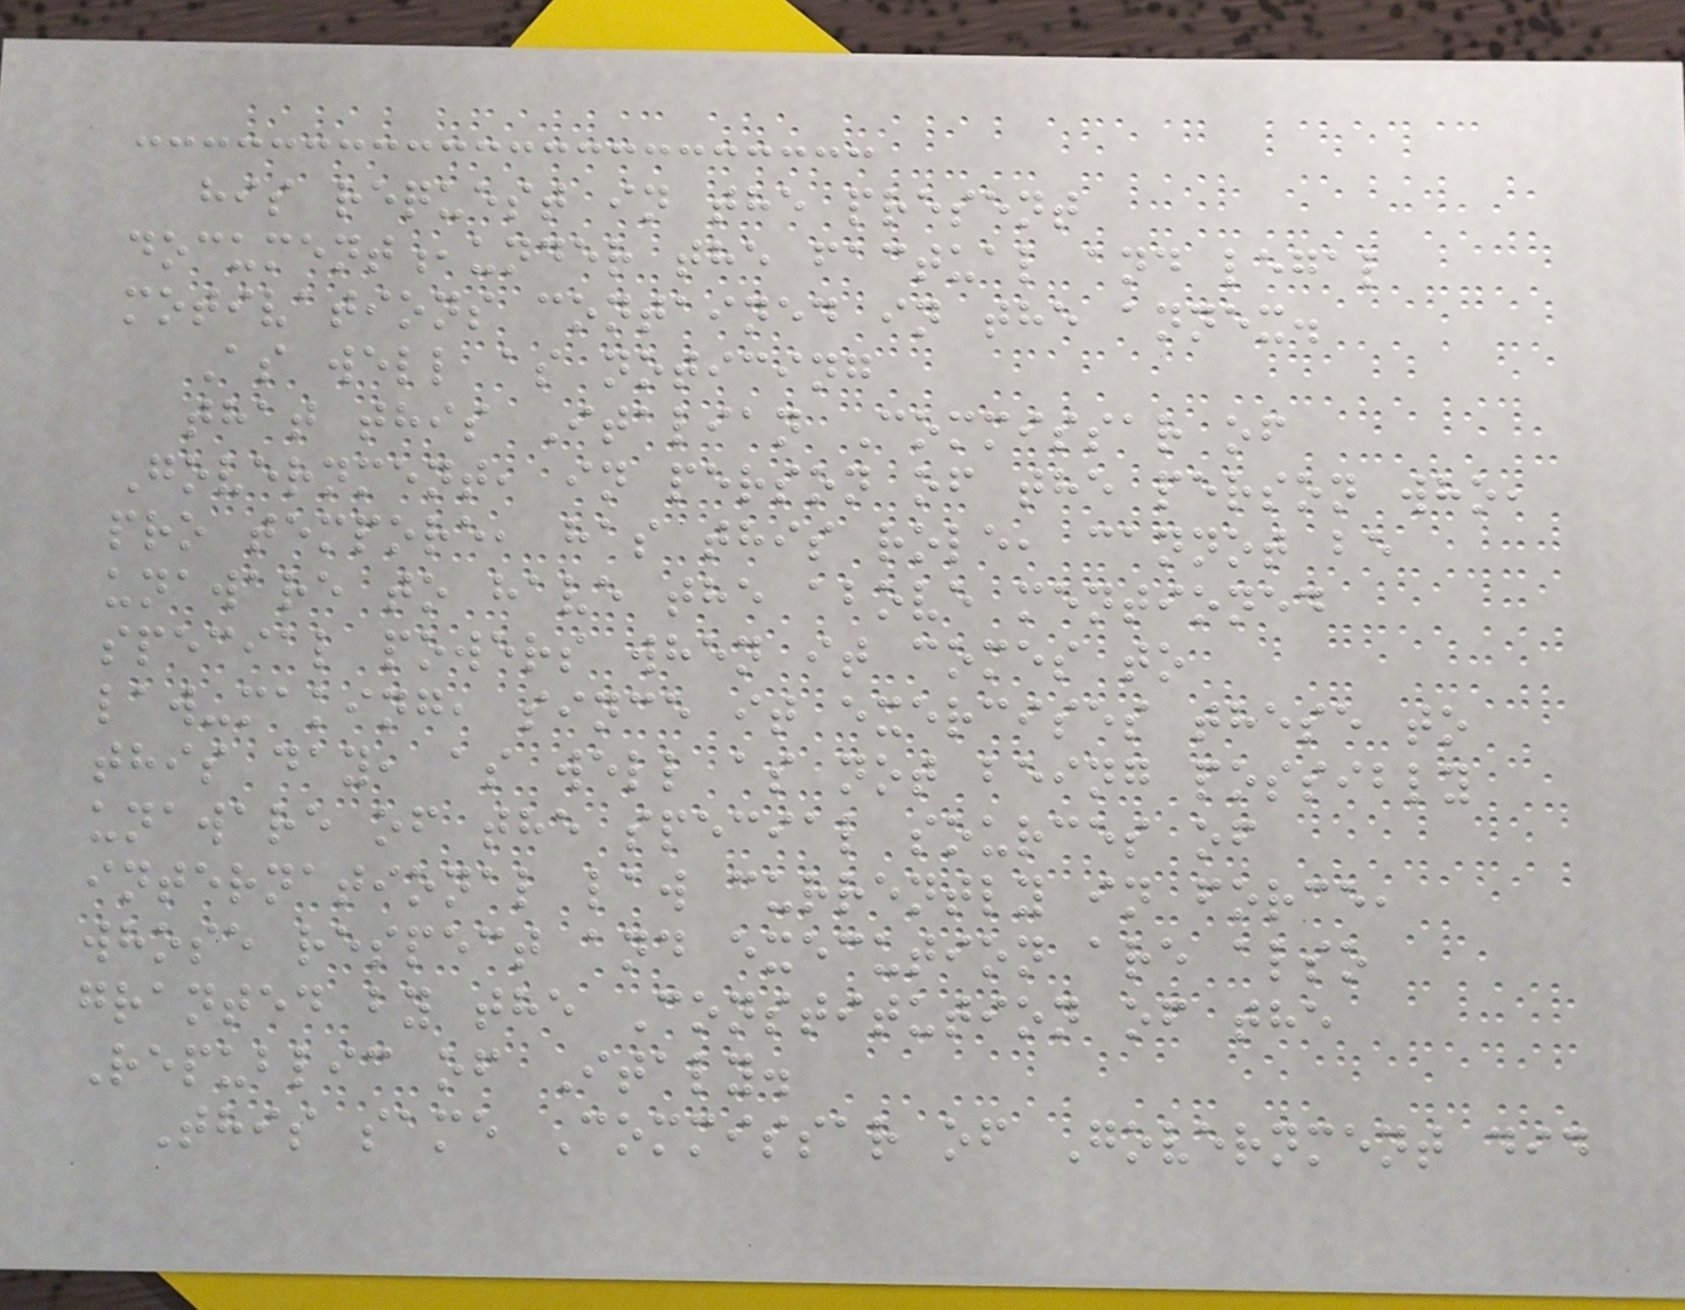his request in the present
document,under the factual and legal
motivations contained in the annex.
As well as noticing
that this Italian Commissar of
Government, in person of the person who,
pro tempore, has this role, cannot be
unaware to have the above mentioned
special powers when it comes to
law-making, since it exercises these to
this day, as well as not being possibly
unaware of the special sources of
international law currently in force,
whose respect and execution are also
granted by the Constitution of the
Republic of Italy.
This same Commissar of Government did
